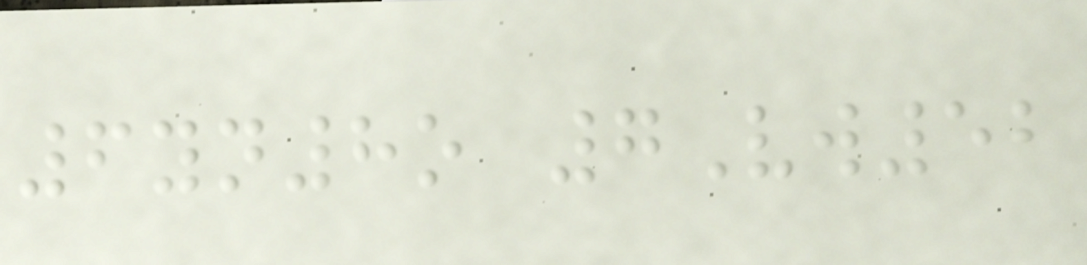6yn8o 7Vw52
